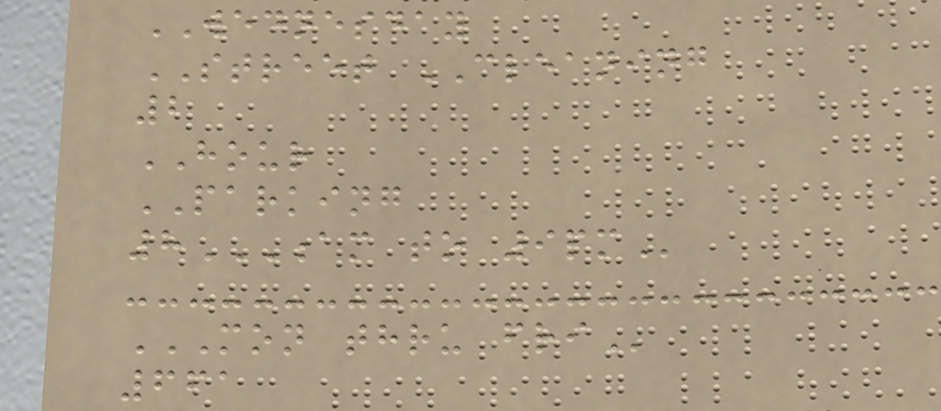WEDNESDAY
STREET CLEANING
2
HOUR
PARKING
8AM TO 9PM
MON THRU FRI
661
